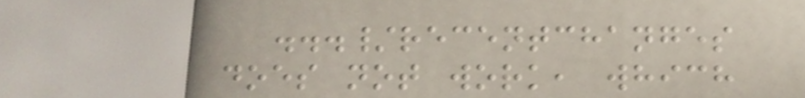.../recentchanges
does not work, which
